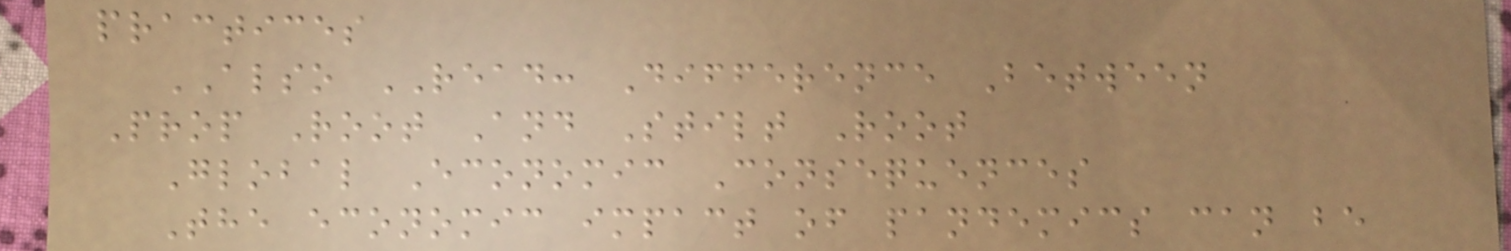practices
ALSO READ: Difference Between
Prop Root And Stilt Root
Global Economic Consequences
The economic impact of pandemics can be
